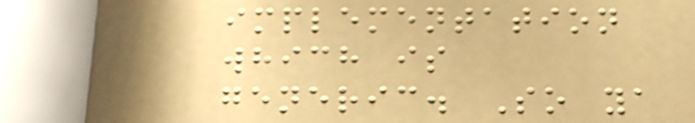implementation
which is
generic. So ya
